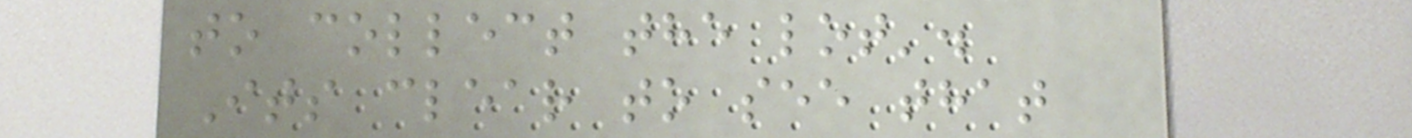to collect the lot'.
Its clear to see that
